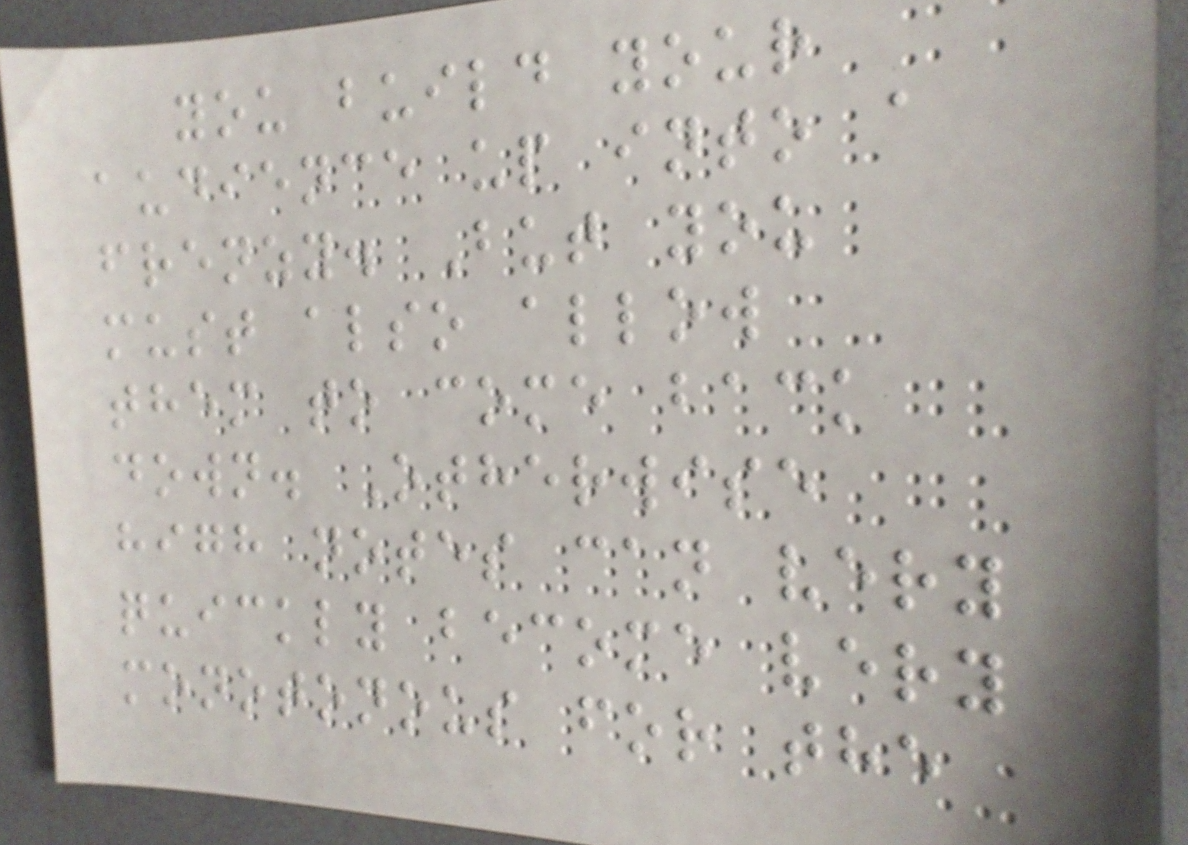you build your
audience up into a
frenzy. But you
must also allow
them to come back
down. Otherwise
high notes can very
quickly become very
monotonous for the
